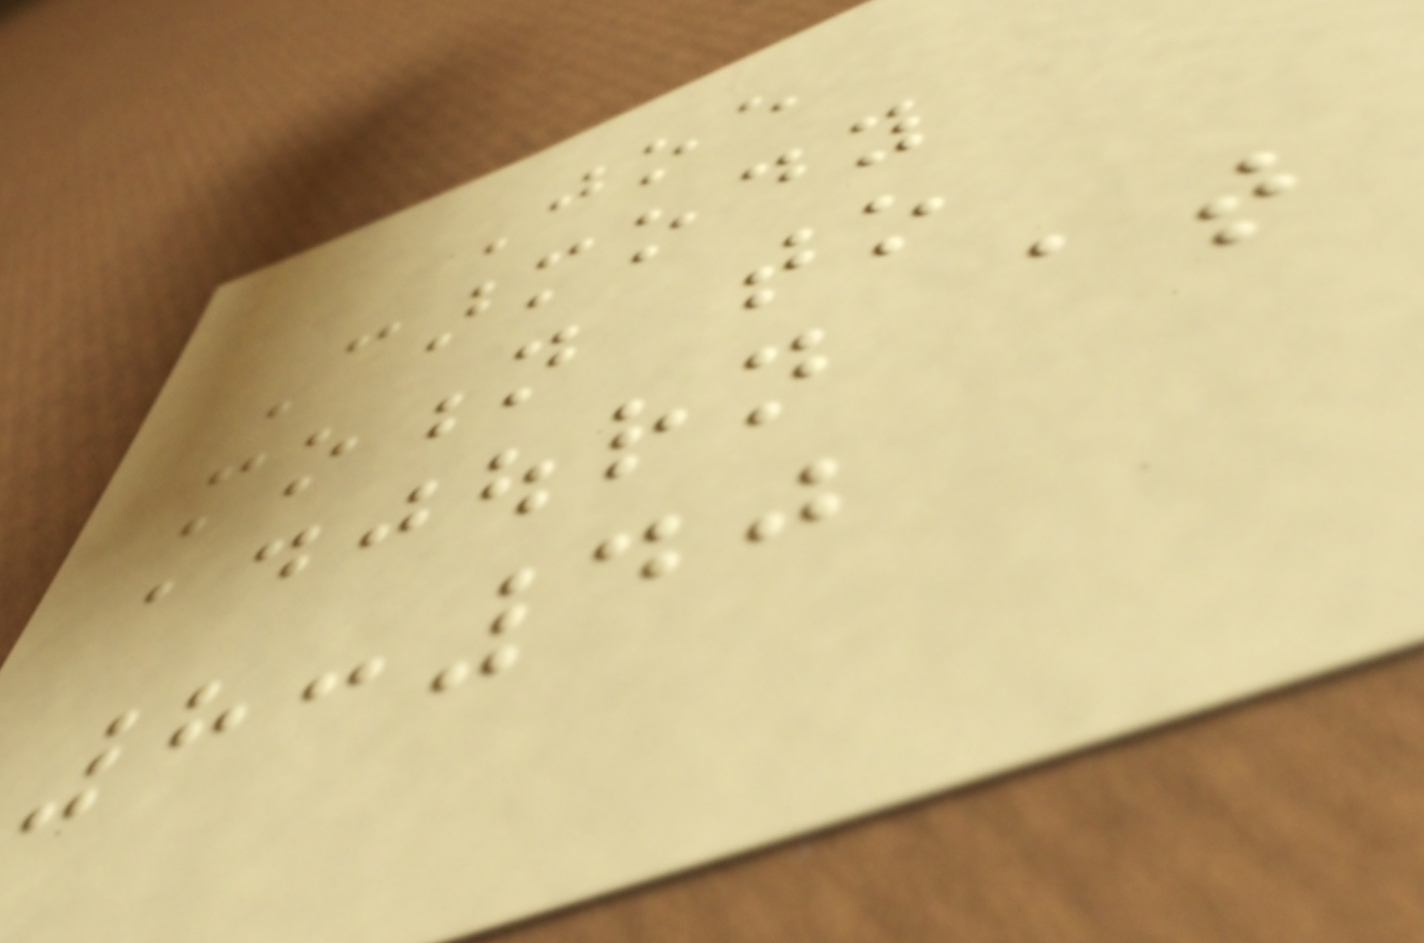Joe
Carmody
motion to
adjourn at
8:40
